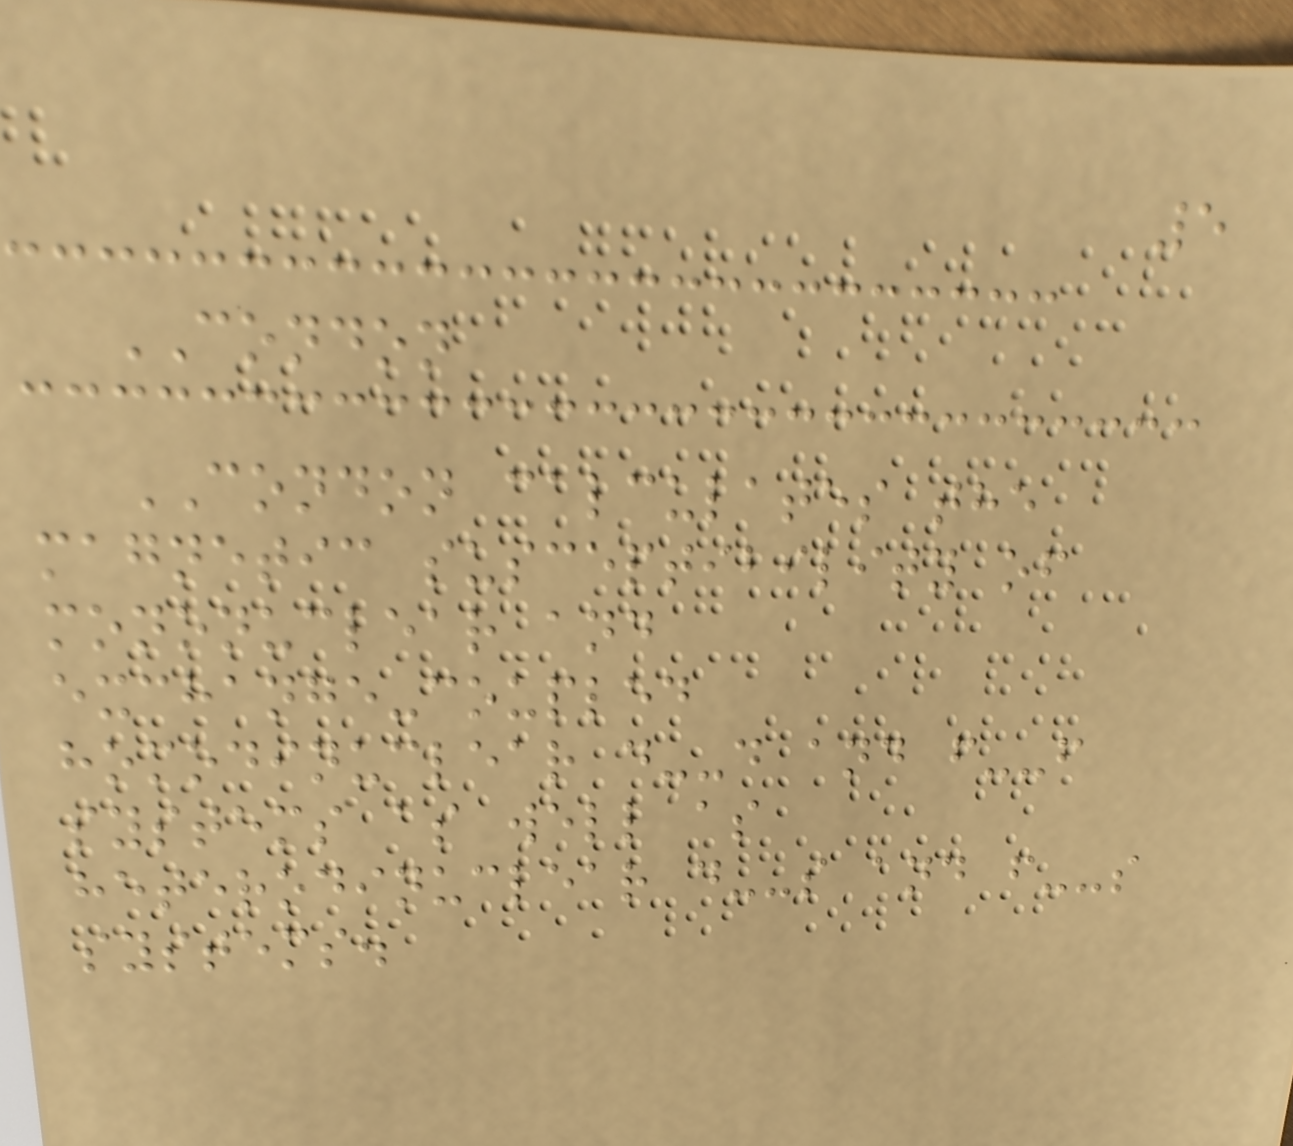5
CONDON
CONDON calculates the
magnetic susceptibility of
mononuclear and
exchange-coupled
homodinuclear d--d and f--f
systems as well as
heterodinuclear d--s and f--s
systems.
